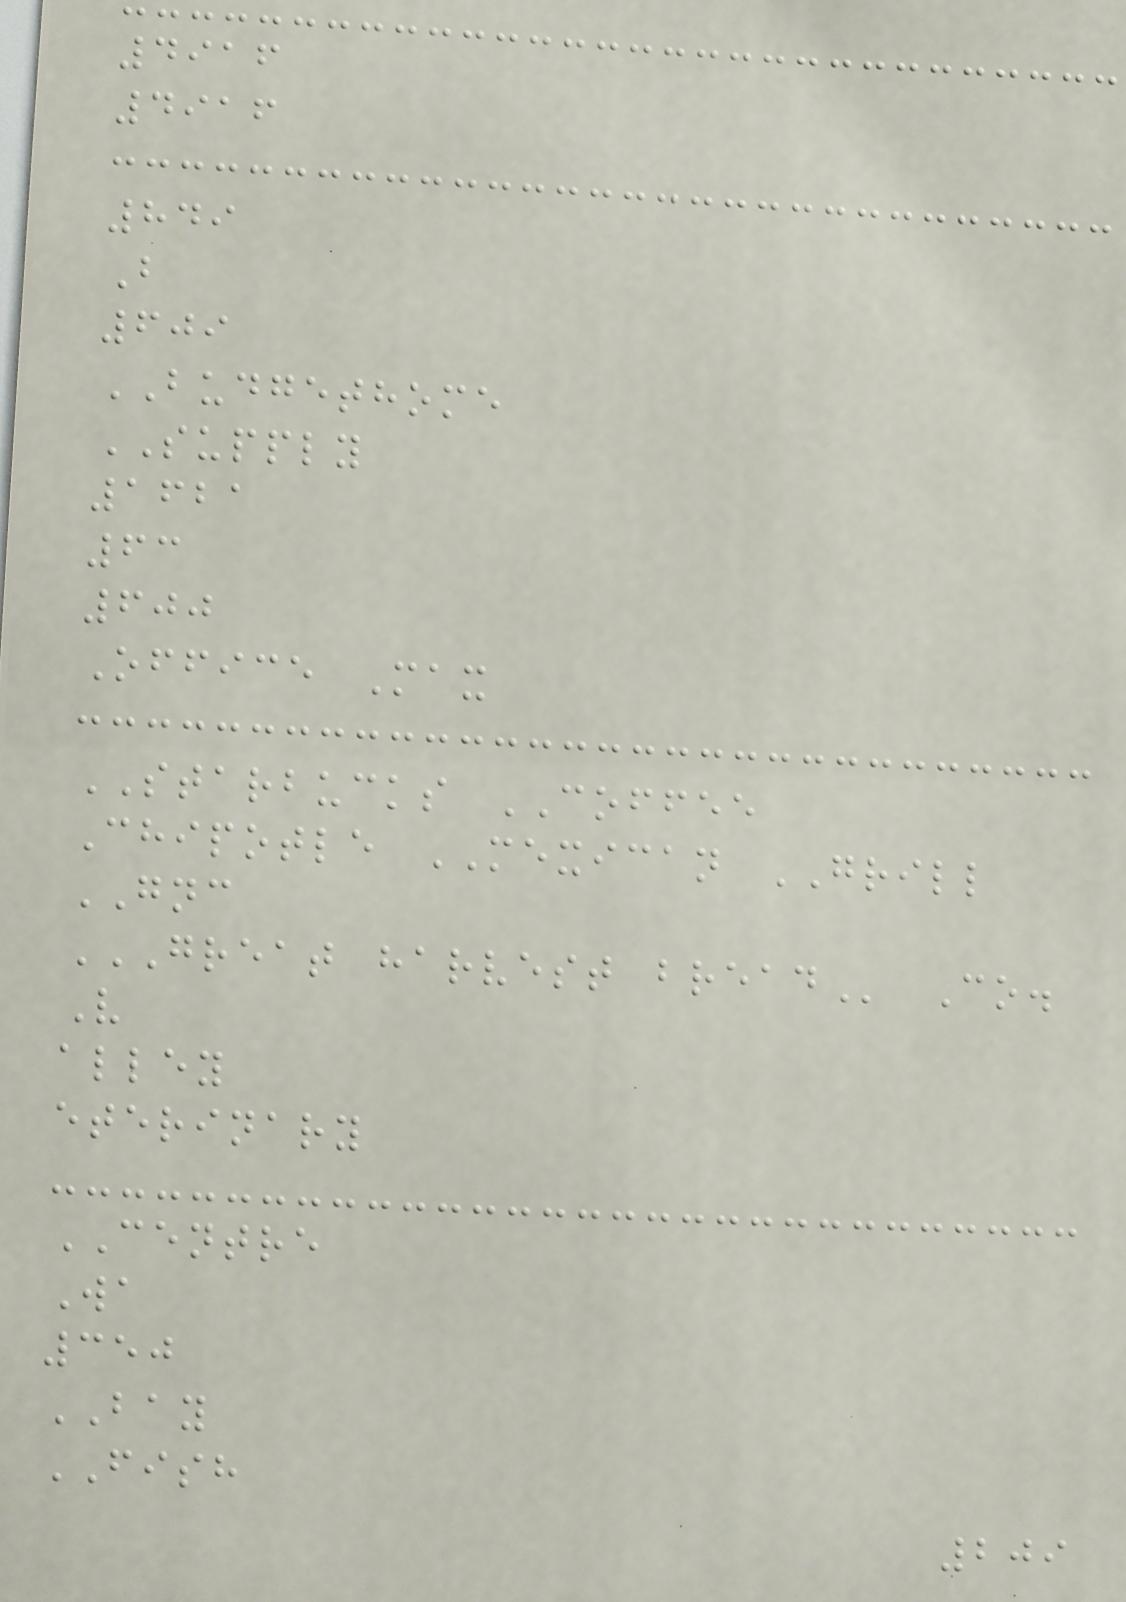4916
4916
849
B
609
BUDGETHOME
SUPPLY
1621
63
600
Office Max
STARBUCKS COFFEE
Chipotle MEXICAN GRILL
GNC
GREAT HARVEST BREAD Co.
V
alley
eterinary
CENTRE
Wa
350
BAY
FISH
209
